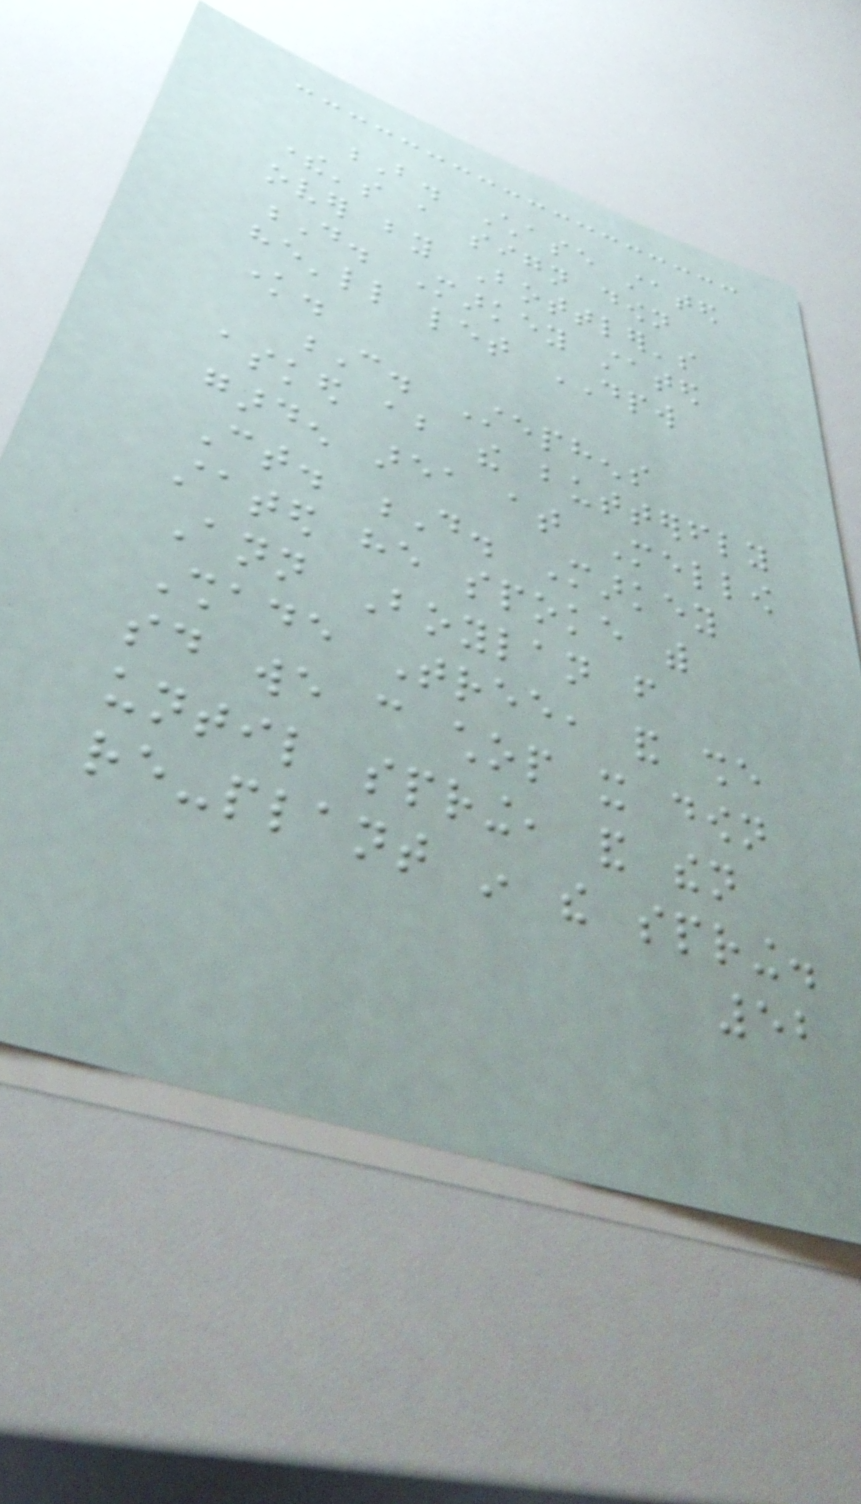B. Chase stated
there's a sign down
over by Bottler's
D. Markey stated
he'll let DPW
know.
C. Stephens
asked about the butterfly
garden area at Mellow
Ct. D. Markey
stated he spoke with
Ann Boylan from
Shade Tree, and she
said we can chop it down
until spring, and then
re-plant in the spring.
52
